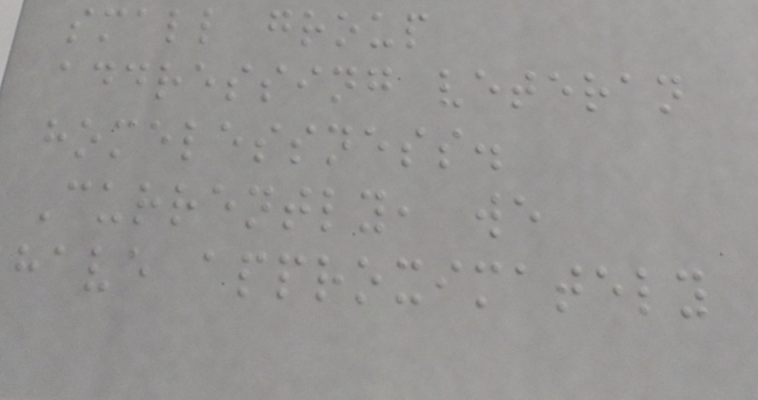small group
addressing veteran
homelessness.
Currently, we
have approximately
